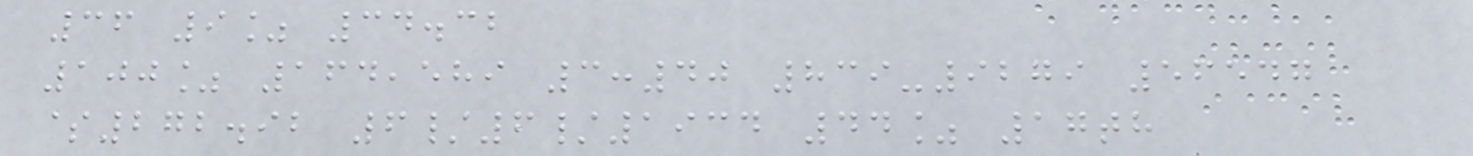36 9% 34.32
100% 164,589 3:40 839-9279 56547
$272.92 6/6/1934 44% 17th
